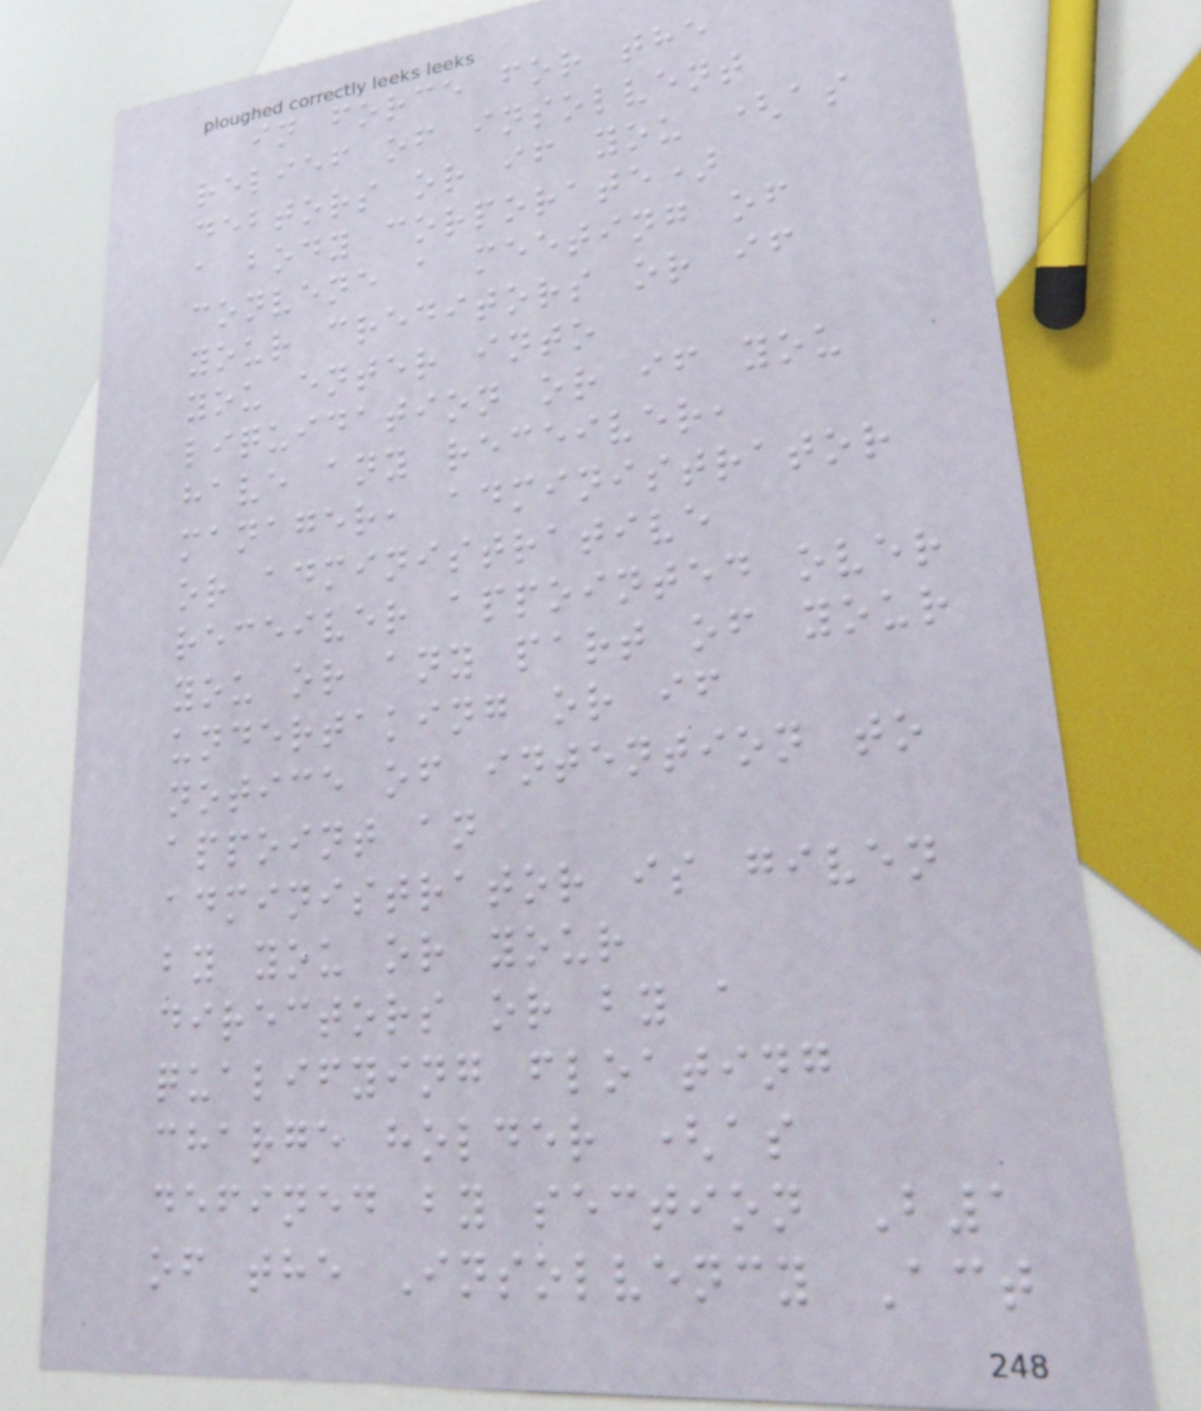in force for the
relief of insolvent
debtors or if you (as
a body corporate)
convene a meeting of
your creditors or if
you enter into
liquidation or if you
have any receiver,
manager, administrator
or administrative
receiver appointed over
you or any part of your
undertaking or if
notice of intention to
appoint an
administrator is given
by you or your
directors or by a
qualifying floating
charge holder (as
defined by section B1
of the Insolvency Act
